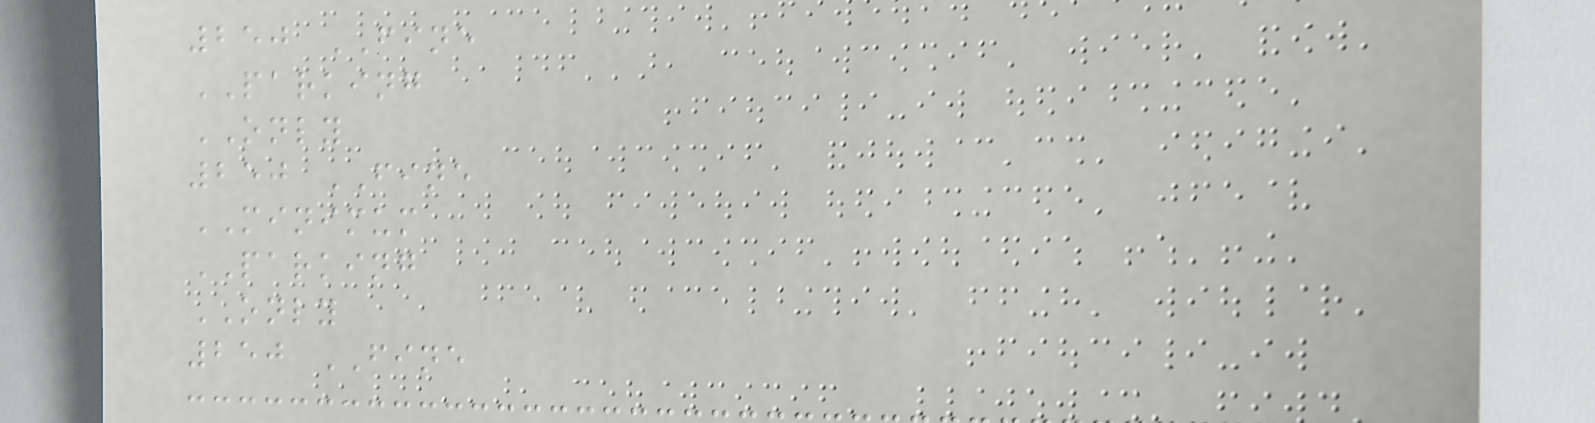250 FINE
PARKING
ONLY
250 FINE
MINIMUM
PARKING
ONLY
250 FINE
